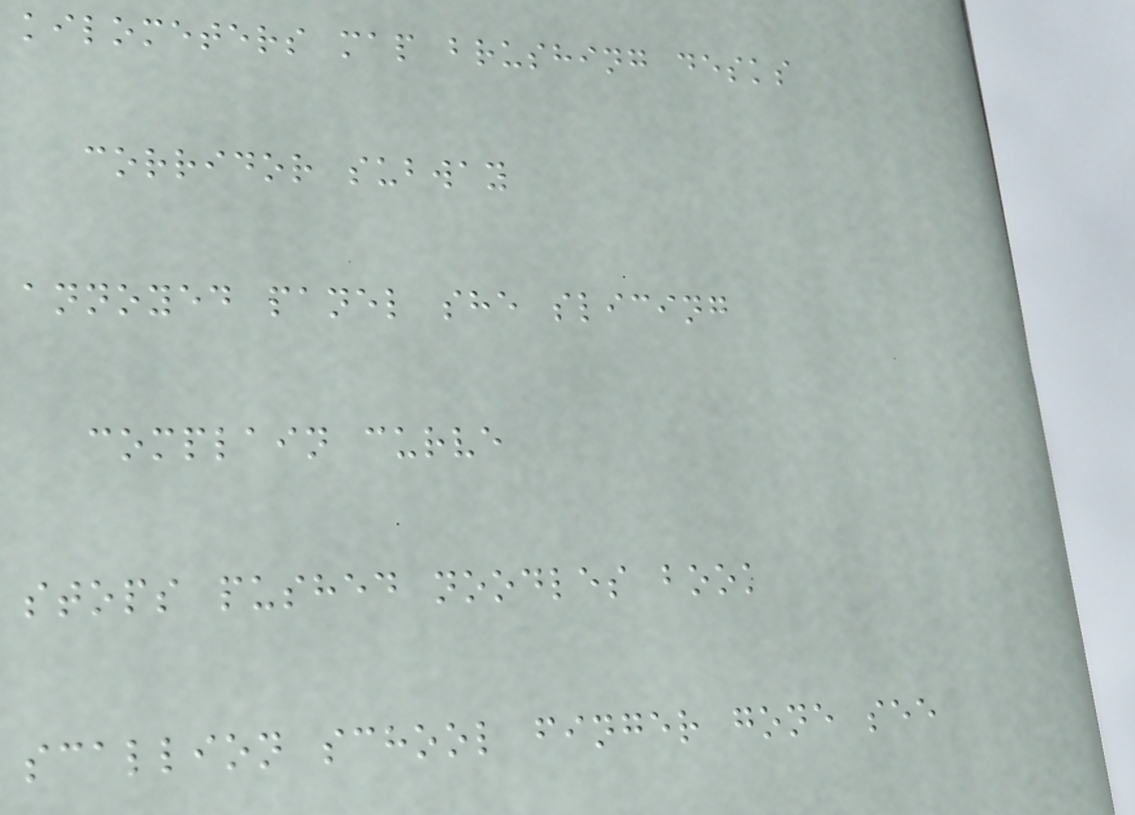kilometers map brushing desks
corridor subway
annoyed panel she slicing
complain curve
stops pushed noodles book
scallion school finger gone see
